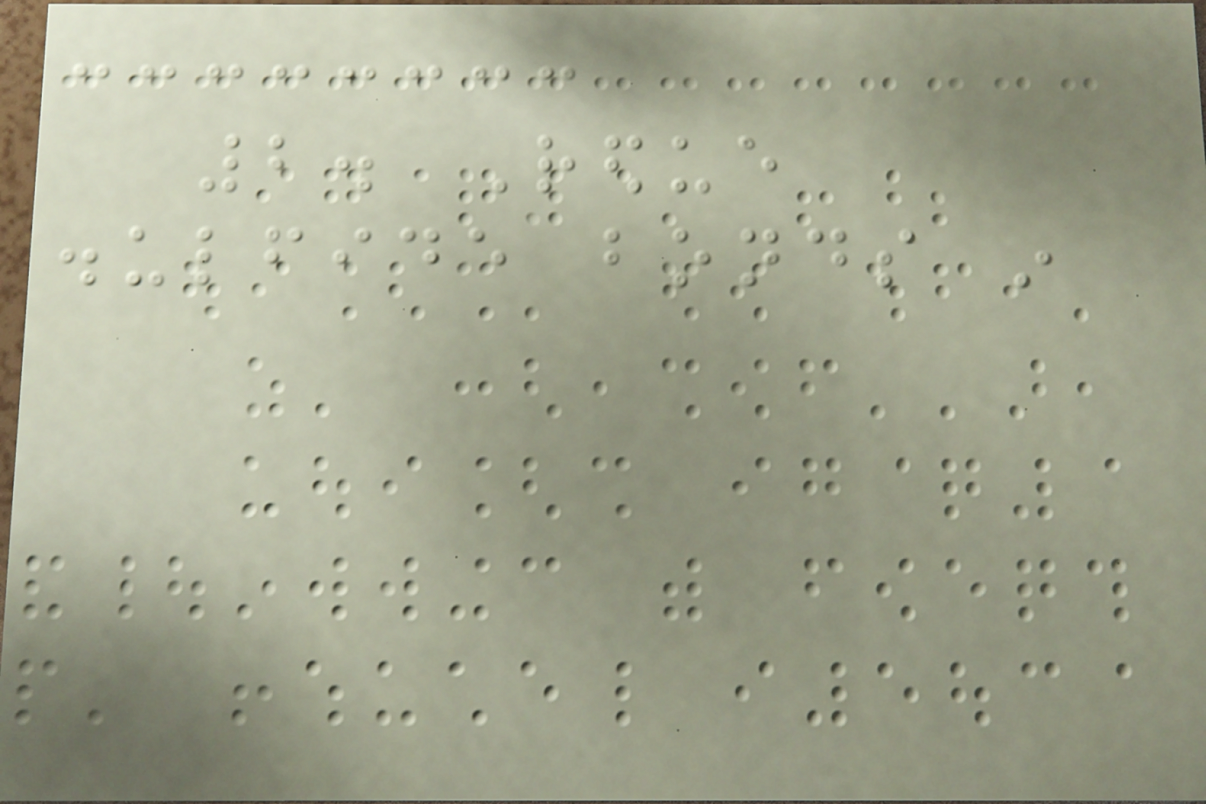2. Redue
disulfide bonds in
